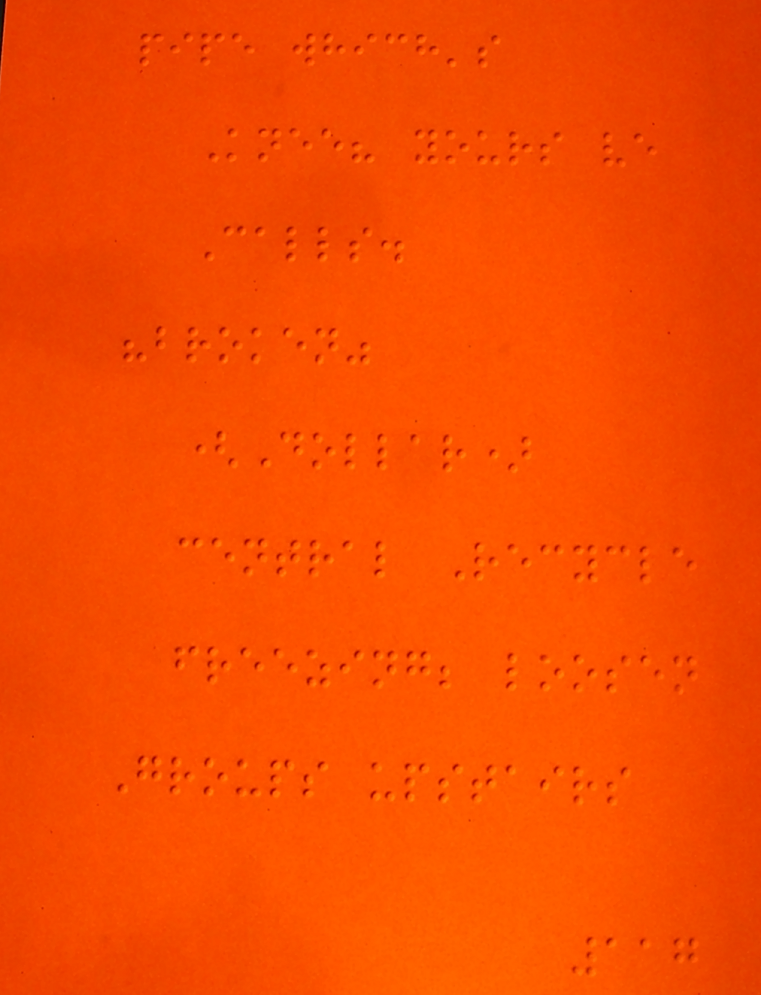pipe which's
Knee? yours ve
Calls.
"broken"
(Dollar)
central Recycle
freezing; loosen
Groups upstairs
117
